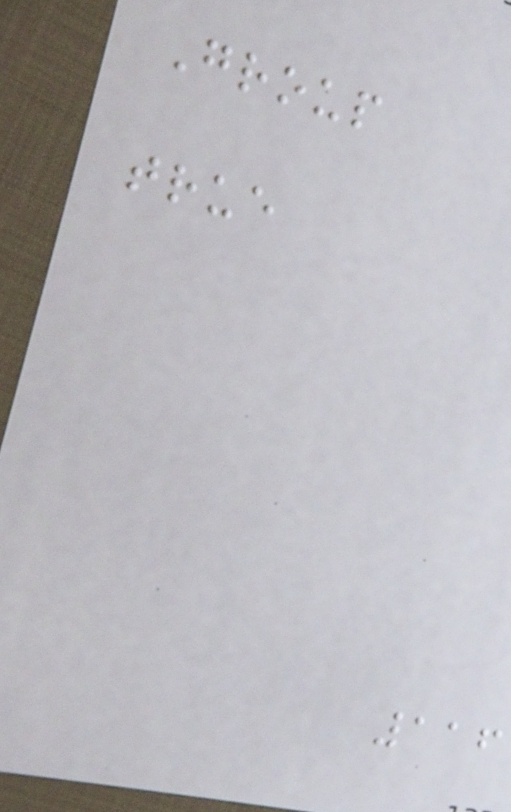Group
true
116
